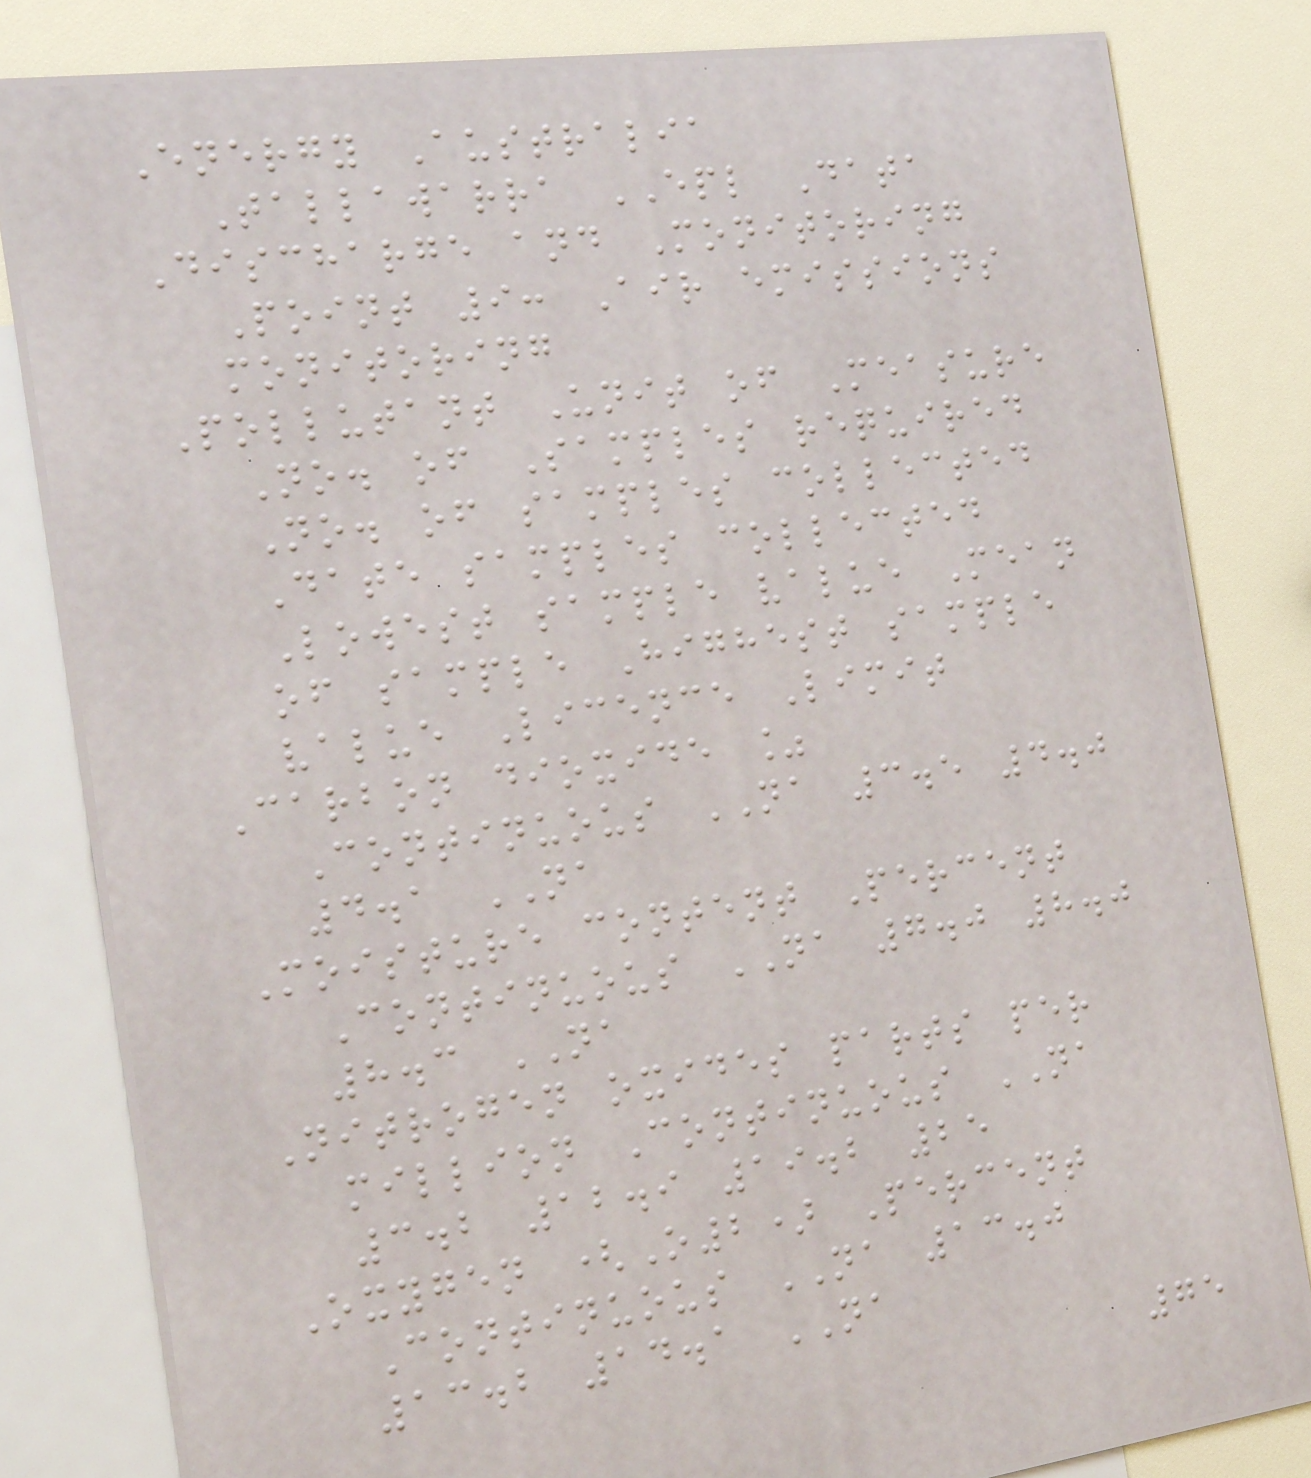Energy Australia
Tallawarra EPL Data
Discharge and Monitoring
Point 9: Air emissions
monitoring
Pollutant Unit of Measure
No. of Samples required
No. of samples collected
Date samples collected
Lowest sample value Mean
of sample Highest sample
value Licence Limit
Carbon dioxide %
Continuous NA 3.5 4.0
4.1 NA
Moisture content Percent
Continuous NA 7.0 8.0
8.3 NA
Nitrogen oxides parts per
million Continuous NA
3.2 12.9 19.2 25
Oxygen (O2) Percent
Continuous NA 13.0
13.2 14.1 NA
75
